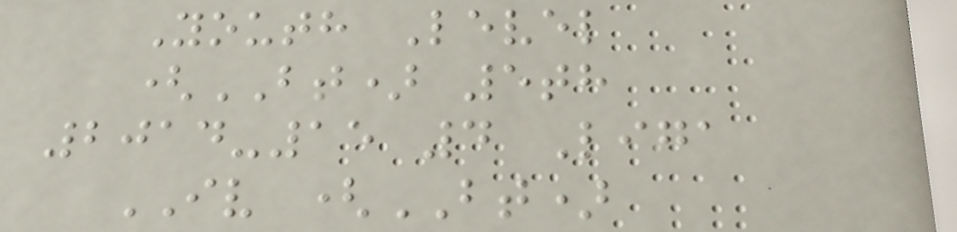Youth Level
(BT) 5th
2014-15 4 Liga
IV (BT)
